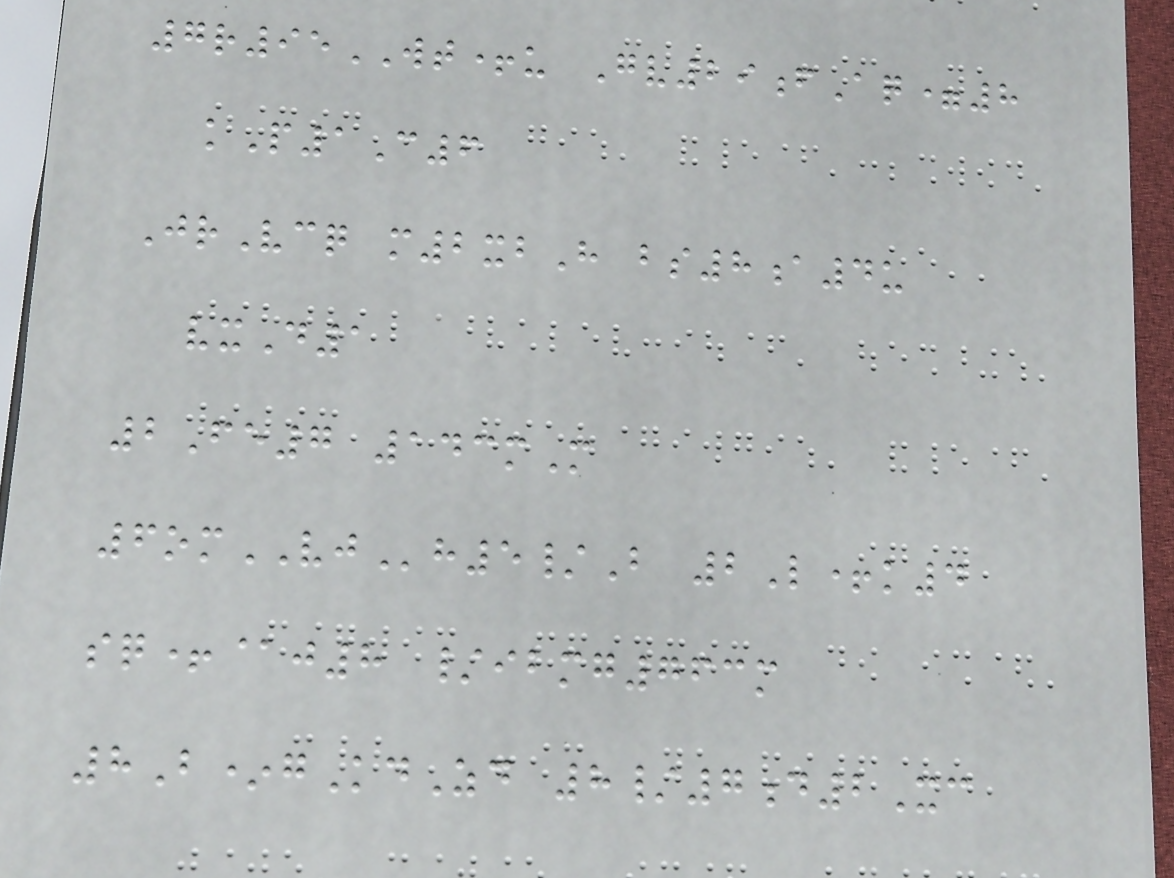7r95WT+u Gv29fAq=8
kP1C6
JrVcq m2xbH bs8a4u
vxD1
2Fe7 143mM
6omVJh5/B 2L+k4
sq+@j8 /ibmg763m
8B*gKdZd 8/7d2Xc
